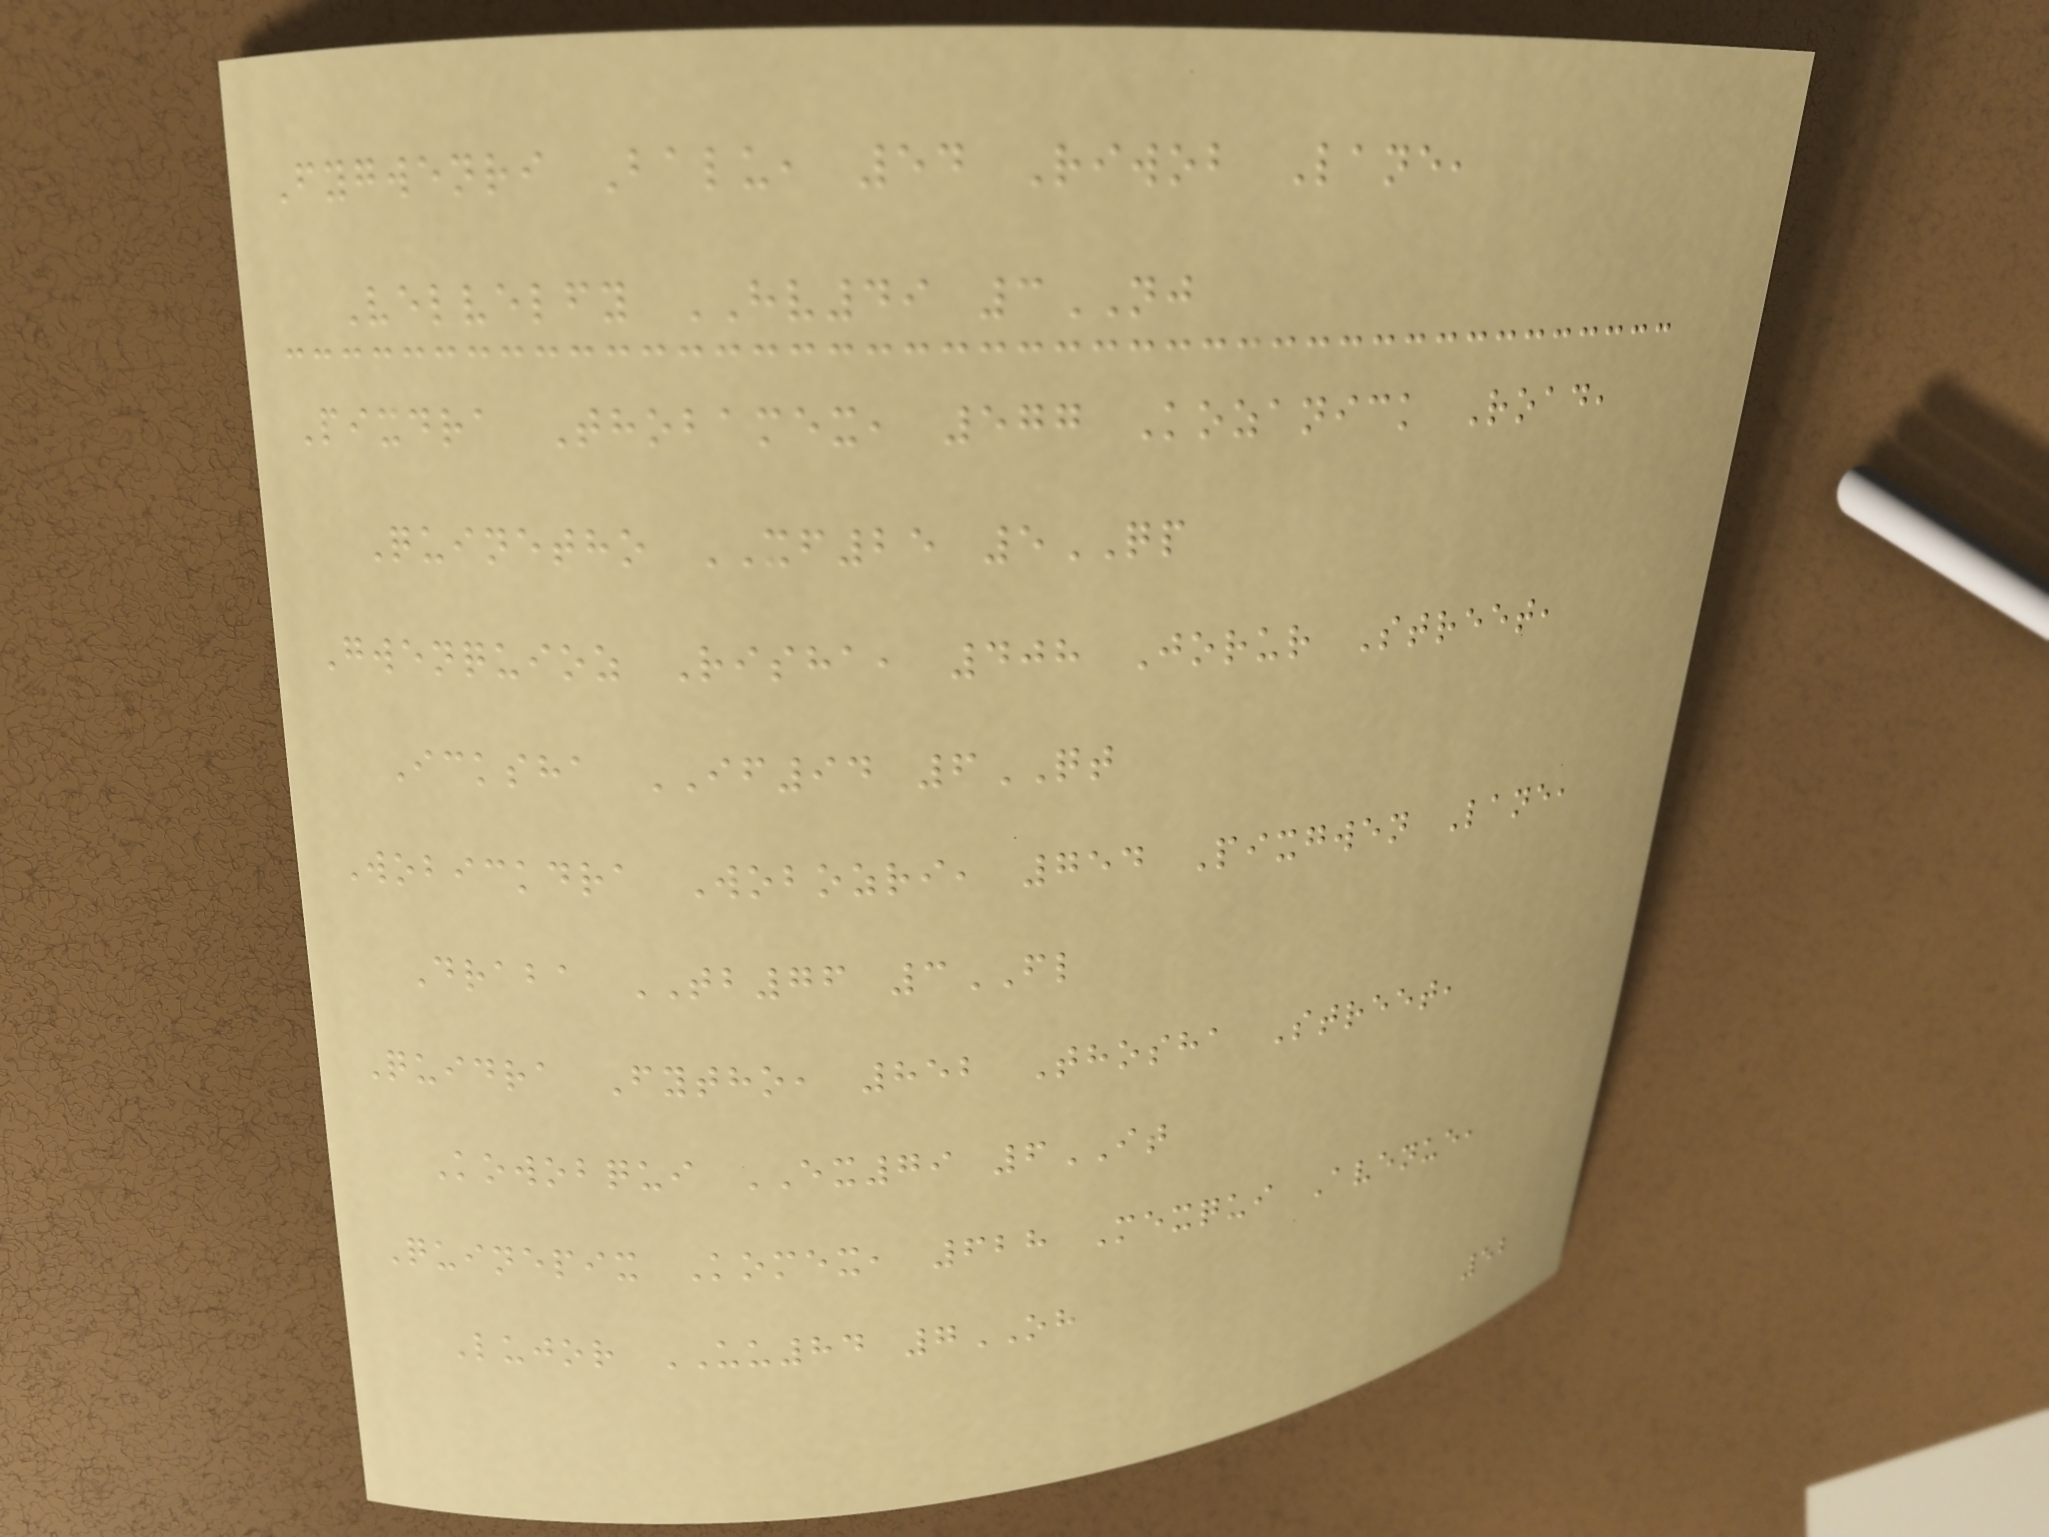Fygwenri Balu, 54 Riwob Lane,
Velvelfy HV49 3NJ
Pixdra Thobamex, 577 Kozanick Road,
Quinetho XF25 5QP
Gwenquioz Risha, 408 Jorur Street,
Icksha IF94 6QT
Wobickdra Wobozri, 754 Pixgwen Lane,
Draba TB76 3FL
Quidra Fytho, 852 Thosha Street,
Kowobqui EX79 6IT
Quinepix Komex, 628 Mexqui Avenue,
Lujor UU84 7OH
52
